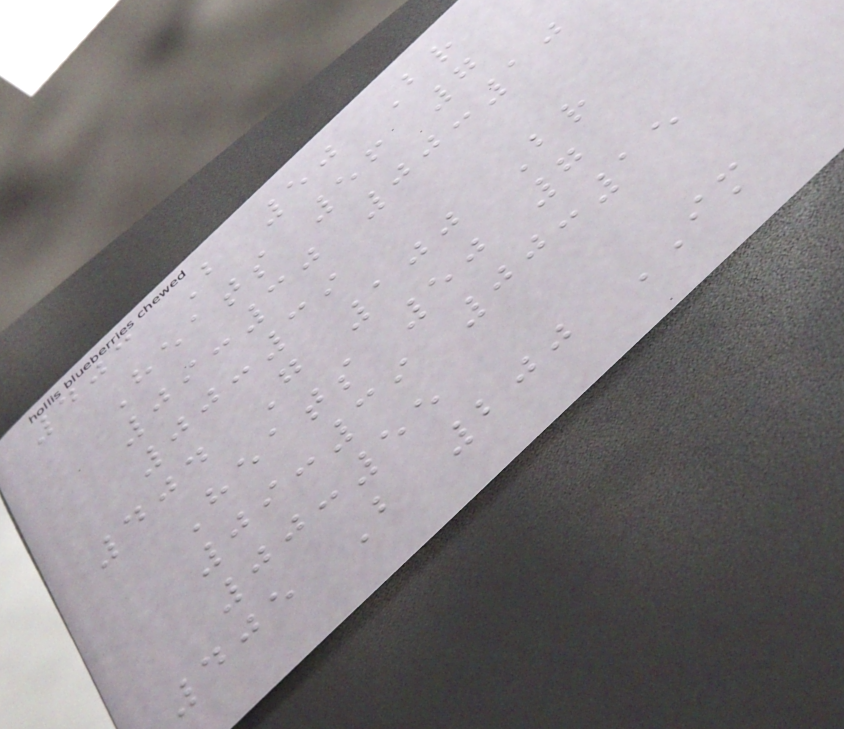403 B 50 Br
Heats 56 7
09:30 00:10
00:39
404 G 100 Br
Heats 50 7
09:39 00:15
00:55
405 B 200 IM
